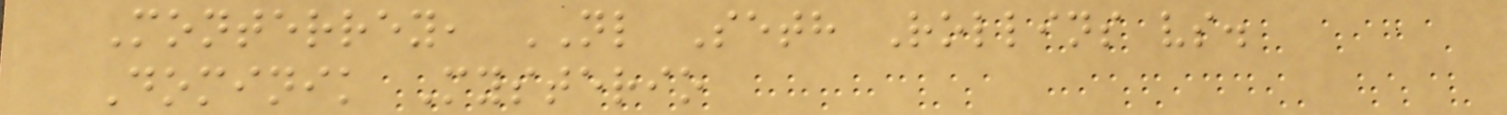Monterrey, NL Seth Rollins vs.
Dominik Mysterio
